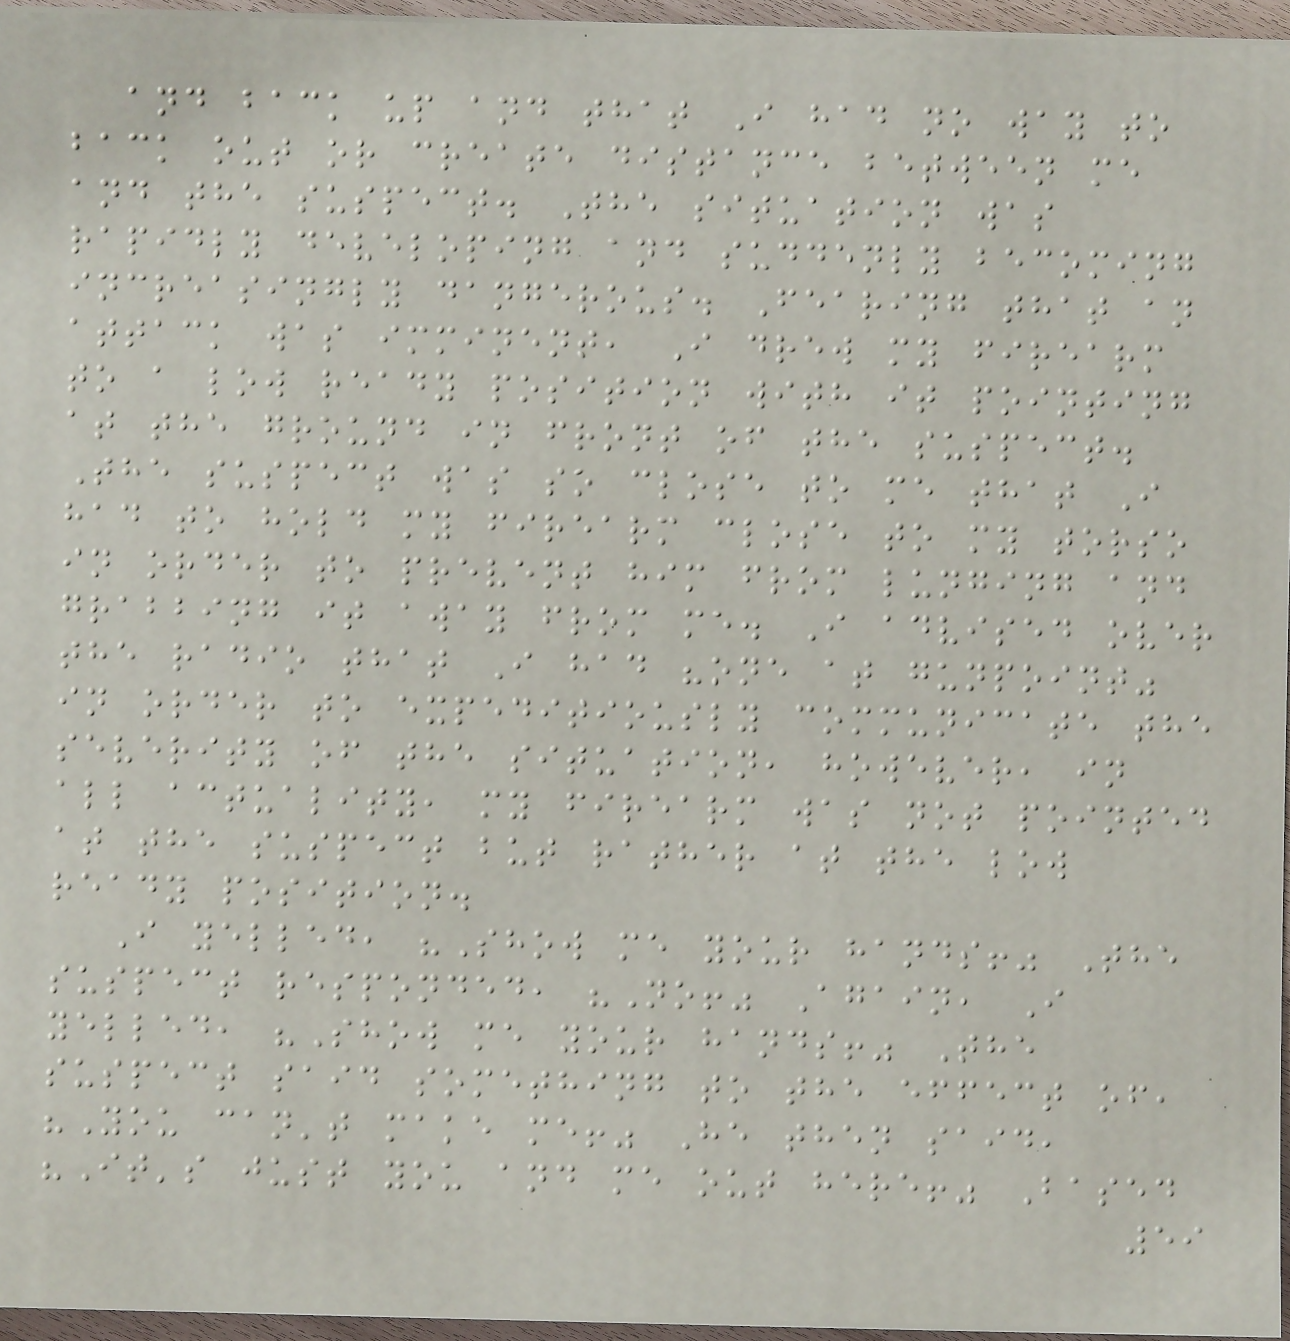and back up and that I had no way to
back out or create distance between me
and the suspect. The situation was
rapidly developing and suddenly becoming
increasingly dangerous. Fearing that an
attack was imminent, I drew my firearm
to a low ready position with it pointing
at the ground in front of the suspect.
The suspect was so close to me that I
had to hold my firearm close to my torso
in order to prevent him from lunging and
grabbing it away from me. I advised over
the radio that I had "one at gunpoint"
in order to expeditiously communicate the
severity of the situation, however, in
all actuality, my firearm was not pointed
at the suspect but rather at the low
ready position.
I yelled, "Show me your hands!" The
suspect responded, "No!" Again, I
yelled, "Show me your hands!" The
suspect said something to the effect of,
"You can't make me!" He then said,
"It's just you and me out here!" Based
59
